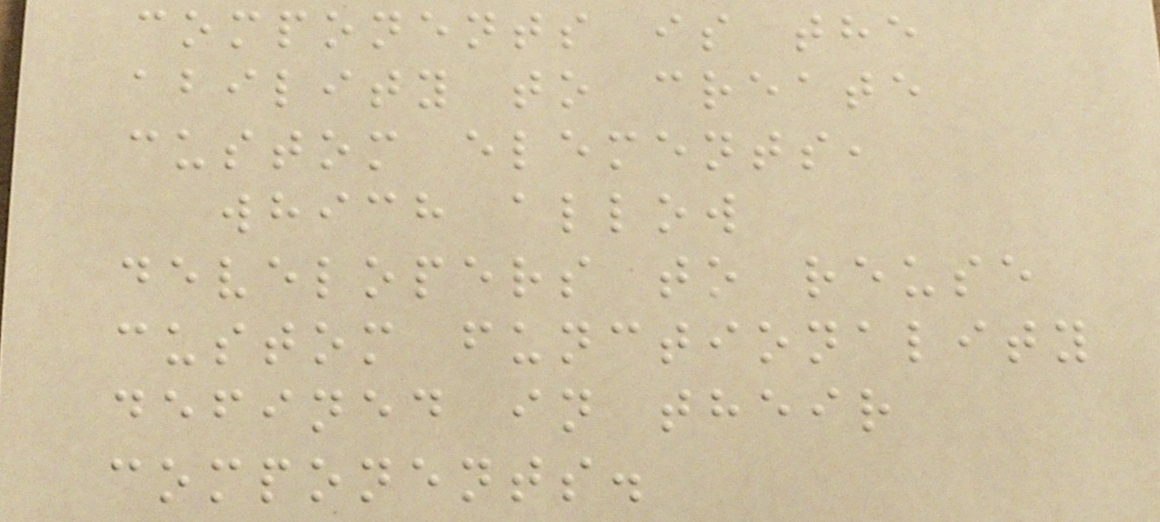components is the
ability to create
custom elements,
which allow
developers to reuse
custom functionality
defined in their
components.
